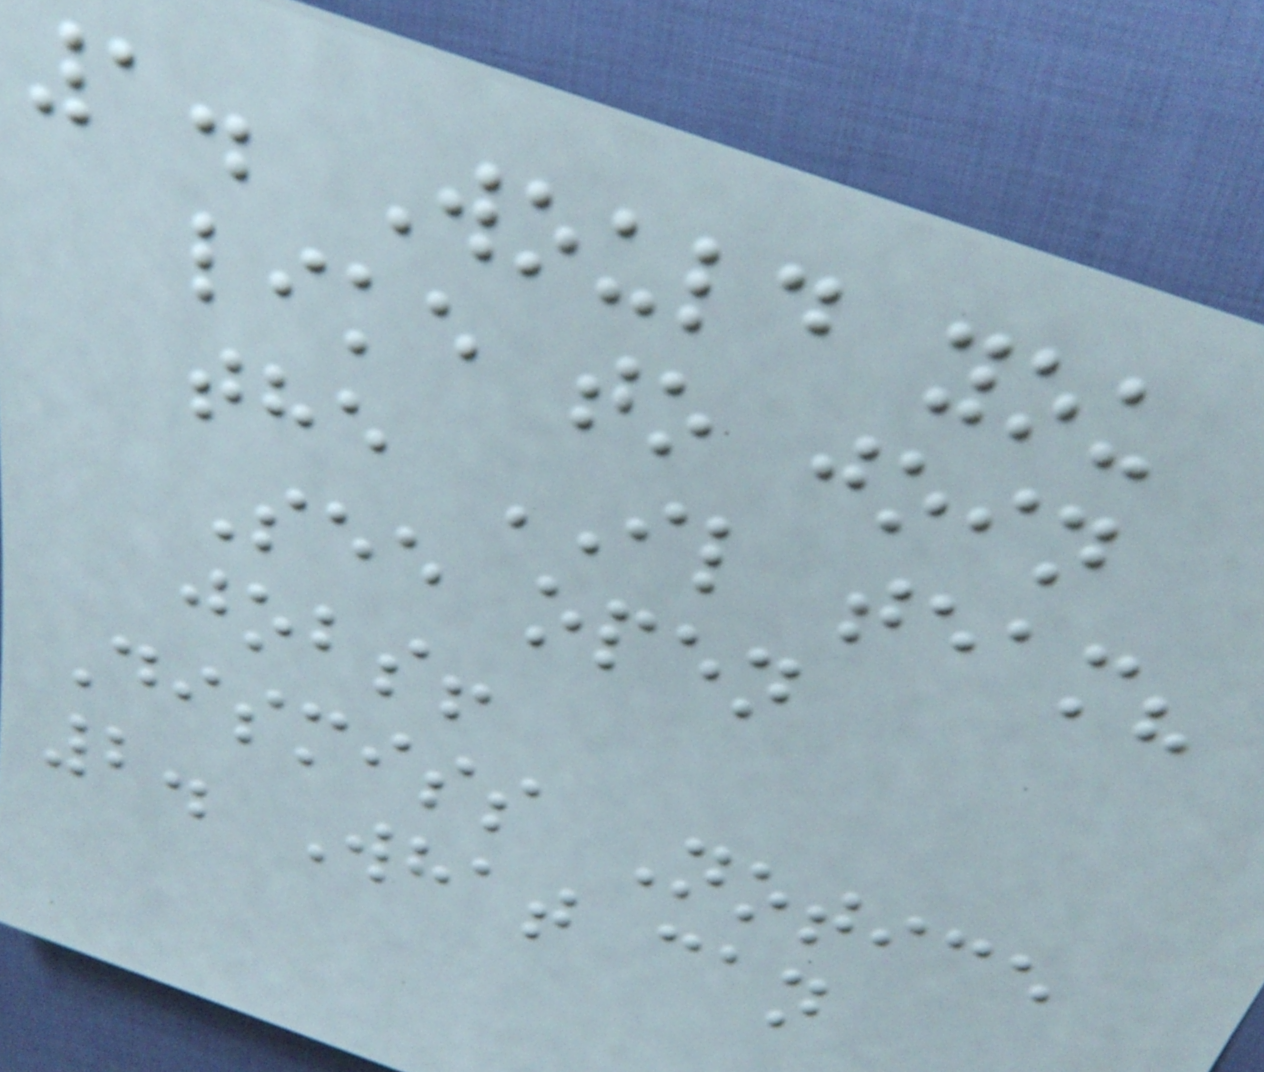1. Would you
like to join
the IL team?
See open
jobs!
Dismiss Notice
2. What can
